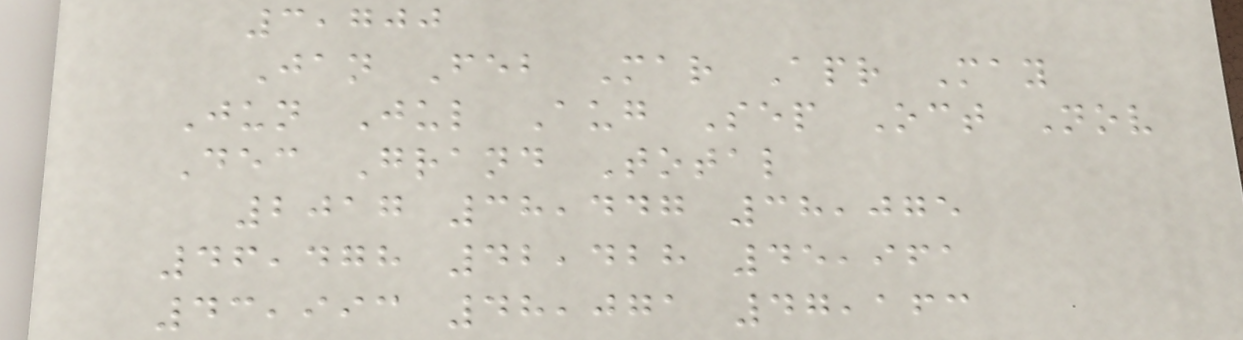3,700
Jan Feb Mar Apr May
Jun Jul Aug Sep Oct Nov
Dec Grand Total
2017 38,447 38,075
46,478 42,428 45,961
43,993 48,071 47,163
